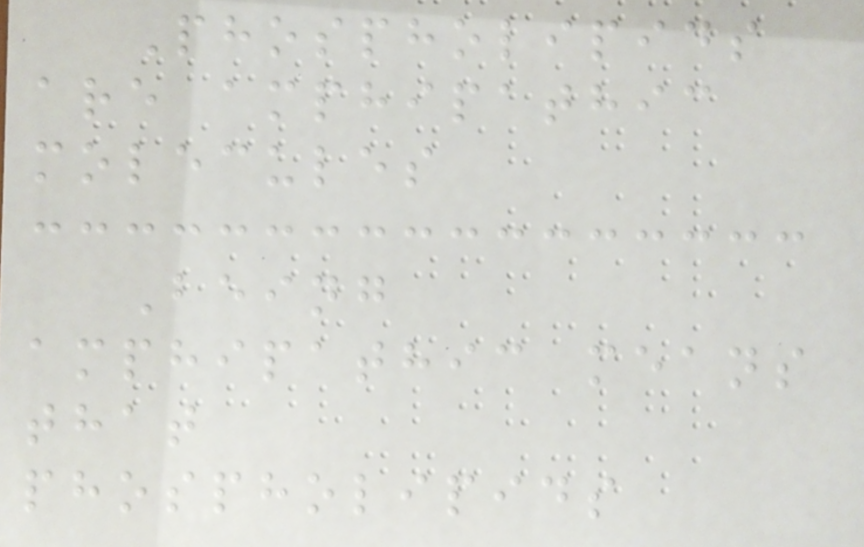Phospholipids
are amphipathic
molecules
Being
amphipathic means
that
phospholipids
